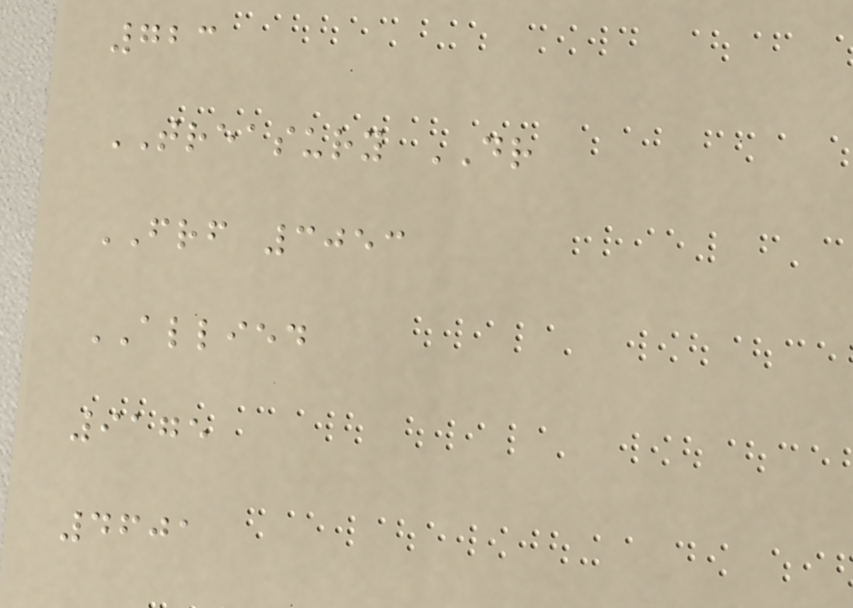723
TREASURY DR
FRF 3053
ALLIED
9175
4601
